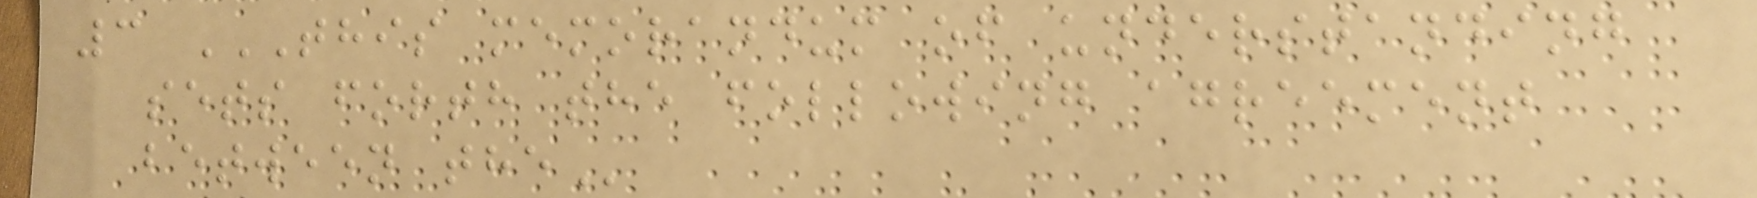3 THIS MEMORANDUM OF UNDERSTANDING
SETS FORTH THE FOLLOWING AGREEMENT
BETWEEN THE
